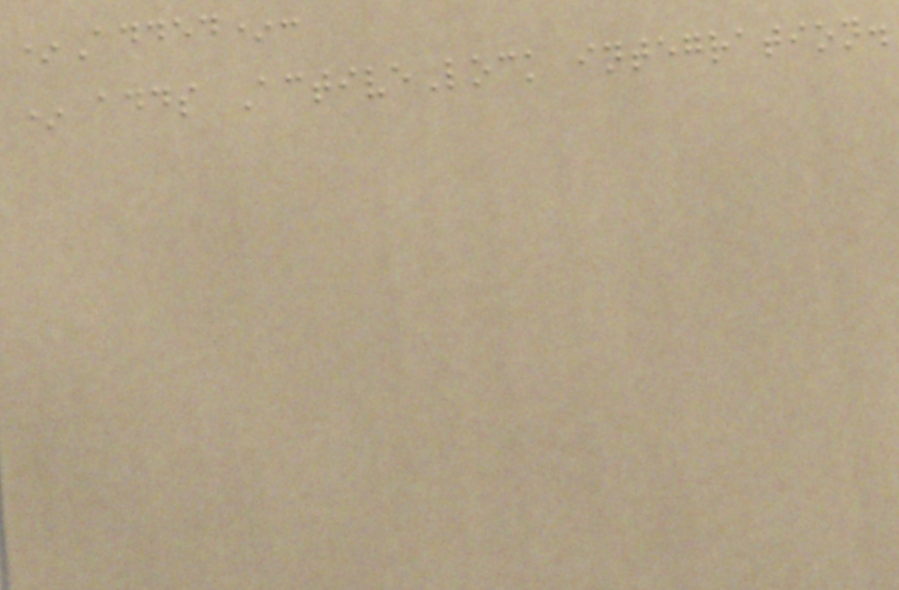*Added*:
* adds ActiveLock integration.
